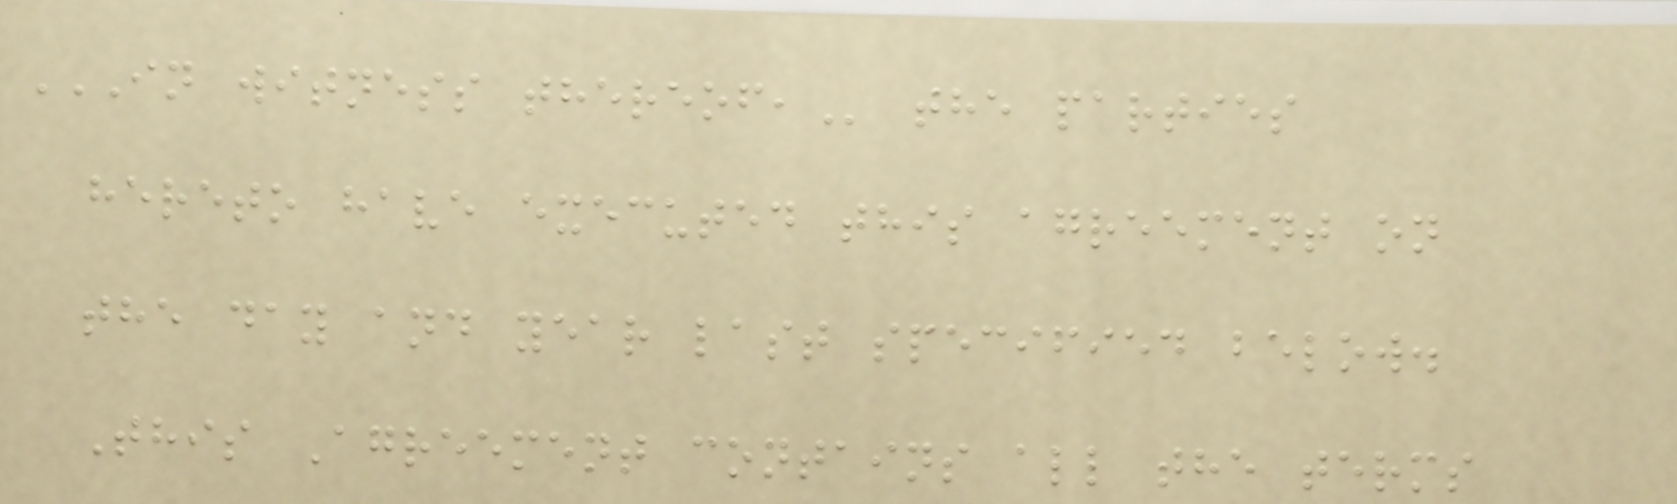IN WITNESS THEREOF, the parties
hereto have executed this agreement on
the day and year last specified below.
This Agreement contains all the terms
